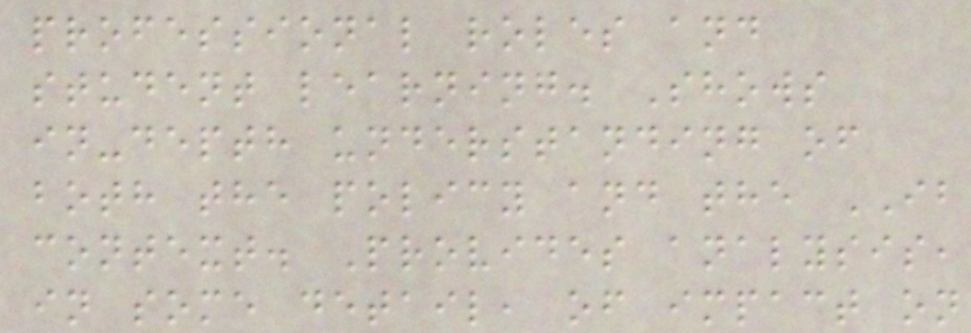professional roles and
student learning. Shows
in-depth understanding of
both the policy and the IB
context. Provides analysis,
in some detail, of impact on
